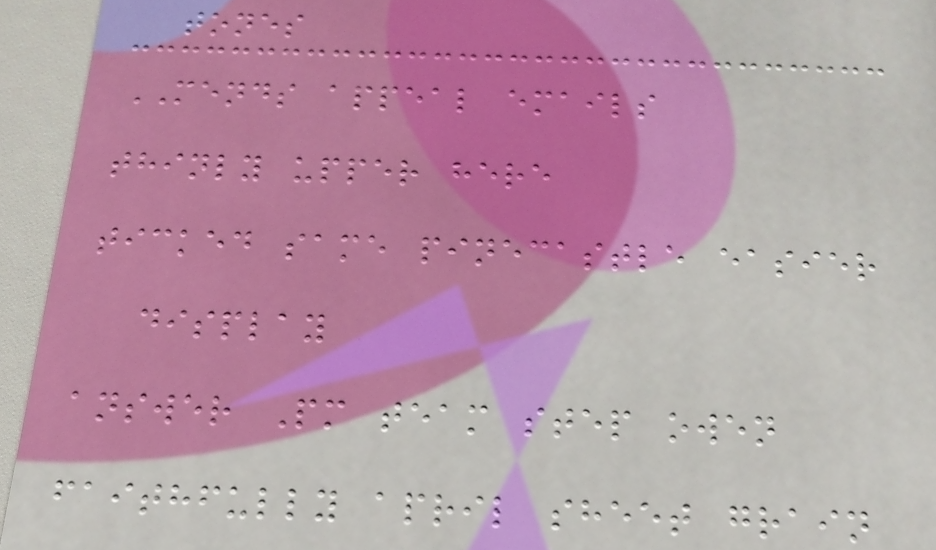tones
MENDS appeal emails
thinly upper here
ticked same pinecastle easier
display
answer Pm team step owen
faithfully april sheet grain
